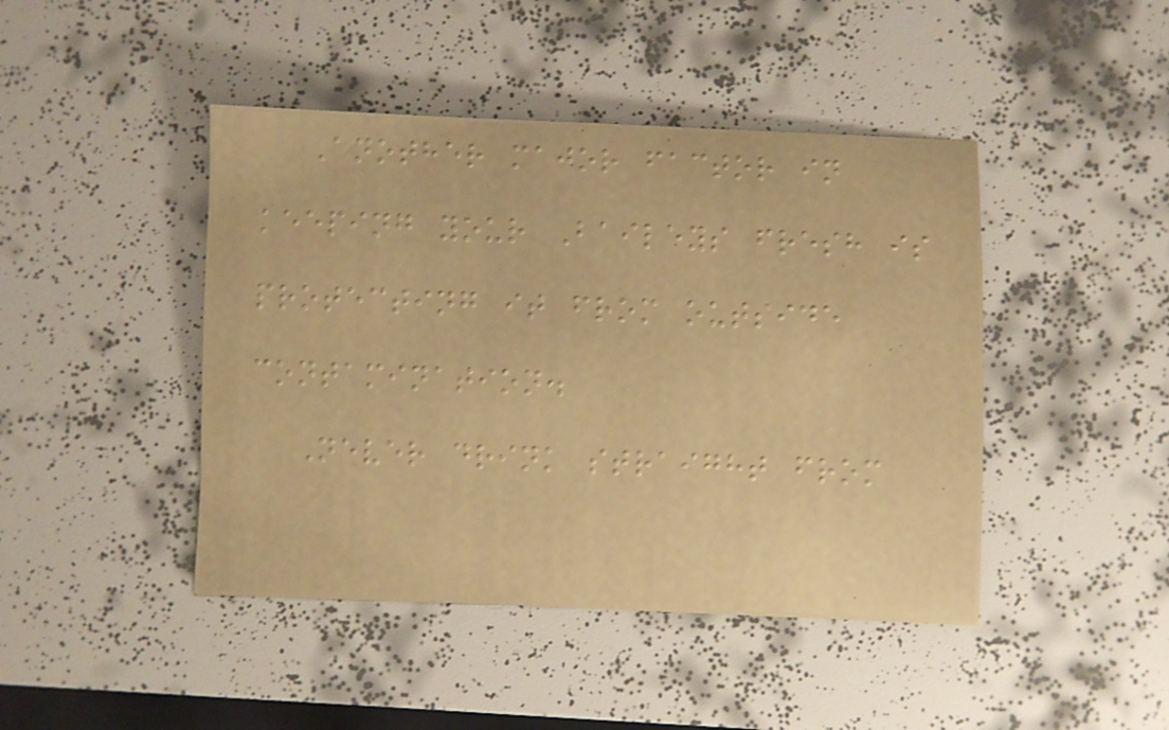Another major factor in
keeping your Baileys fresh is
protecting it from outside
contamination.
Never drink straight from
